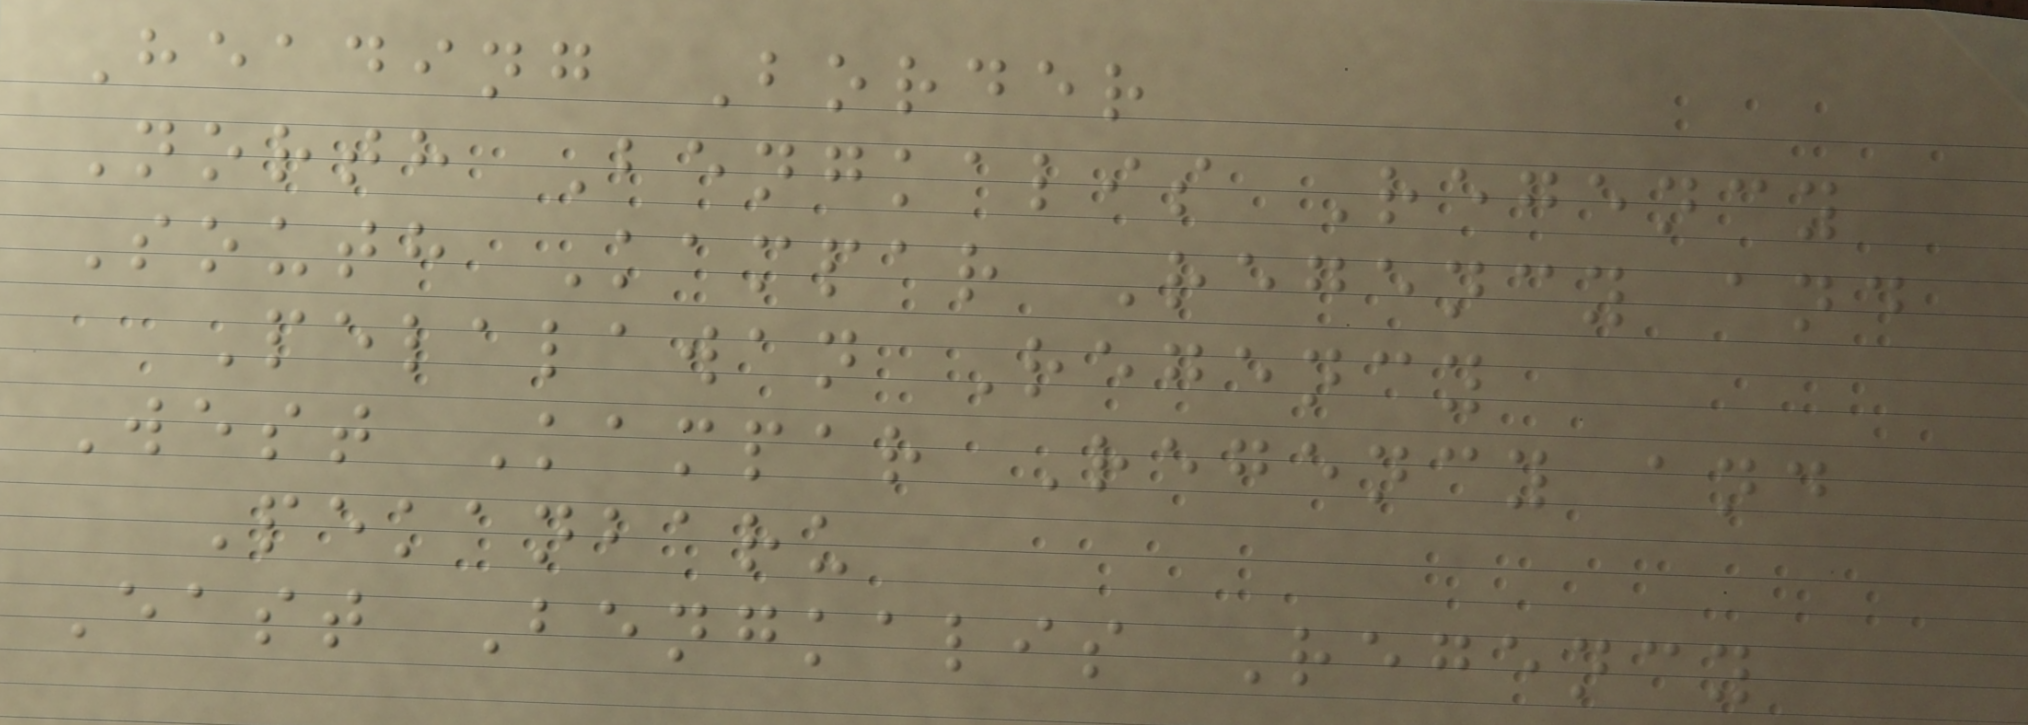Heading Border
North Bengkalis Regency
South Kampar Regency and
Pelalawan Regency
West Kampar Regency and
Pekanbaru
East Bengkalis Regency
